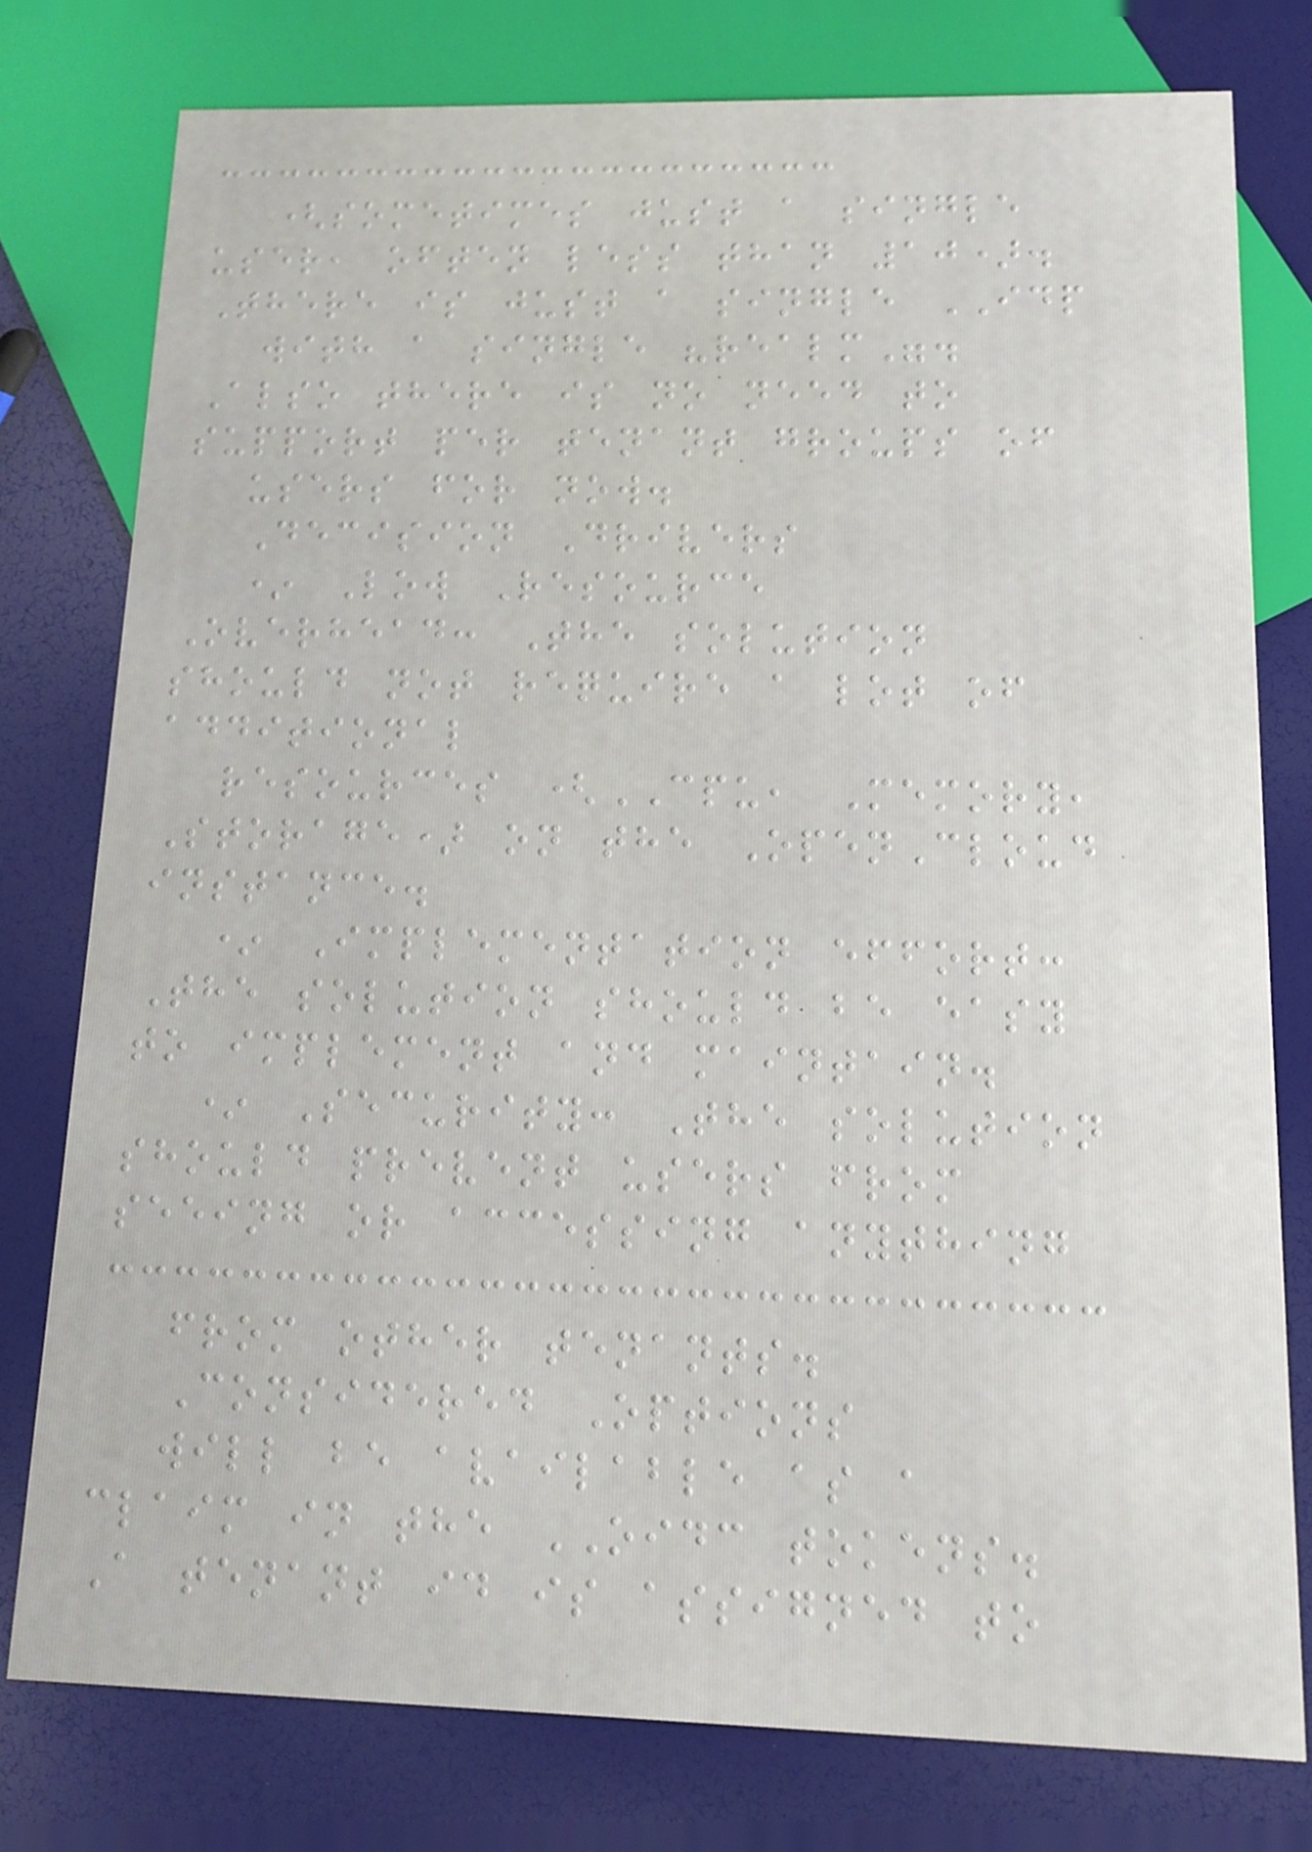(sometimes just a single
user, often less than 10).
There is just a single IDP
with a single "realm".
Also there is no need to
support per tenant groups of
users for now.
Decision Drivers
* Low Resource
Overhead: The solution
should not require a lot of
additional
resources (CPU, Memory,
Storage) on the OpenCloud
instance.
* Implementation effort:
The solution should be easy
to implement and maintain.
* Security: The solution
should prevent users from
seeing or accessing anything
from other tenants.
Considered Options
will be available as a
claim in the OIDC tokens.
A tenant id is assigned to
